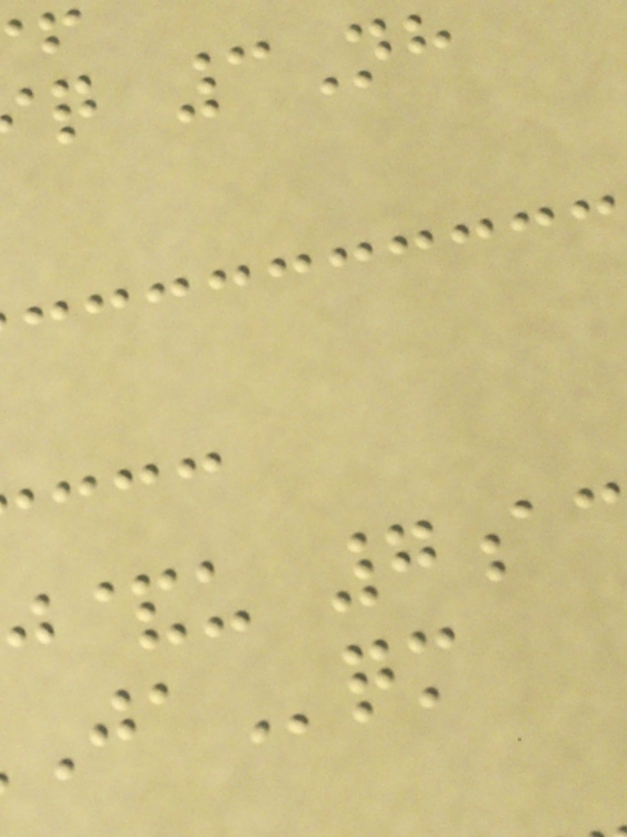q 3Nh
j&u 7a
